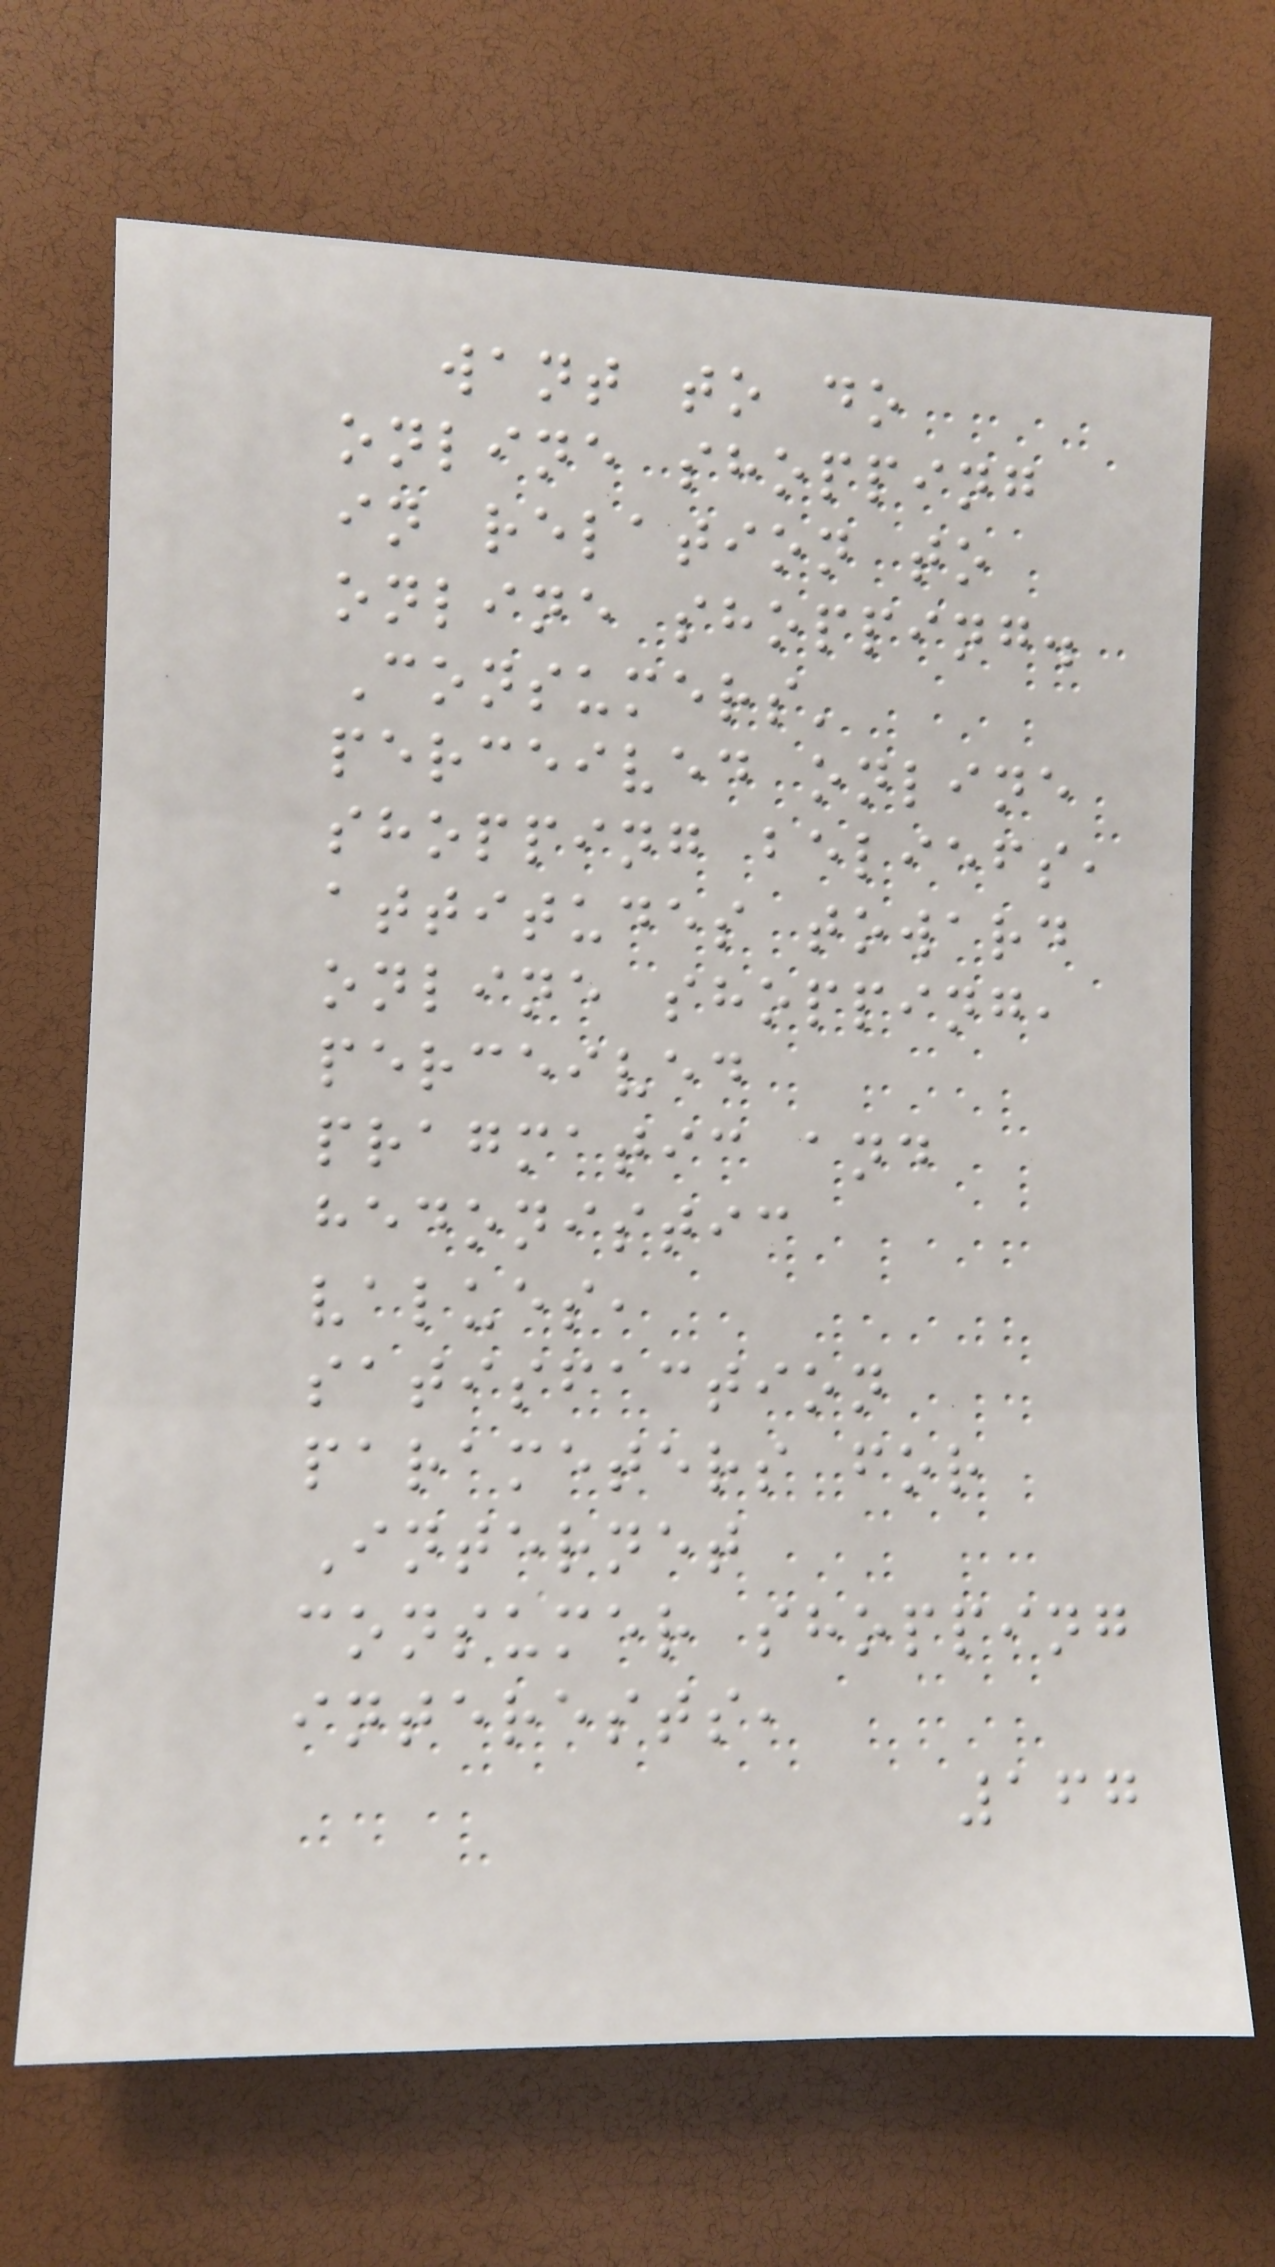want to do
online shopping
in relation to
online shopping.
Consumers'
perceived online
shopping beliefs,
attitudes toward
online shopping,
perceived
pragmatic and
hedonistic
values,
satisfaction
parameters for
Internet
consumer shopping
interests,
167
